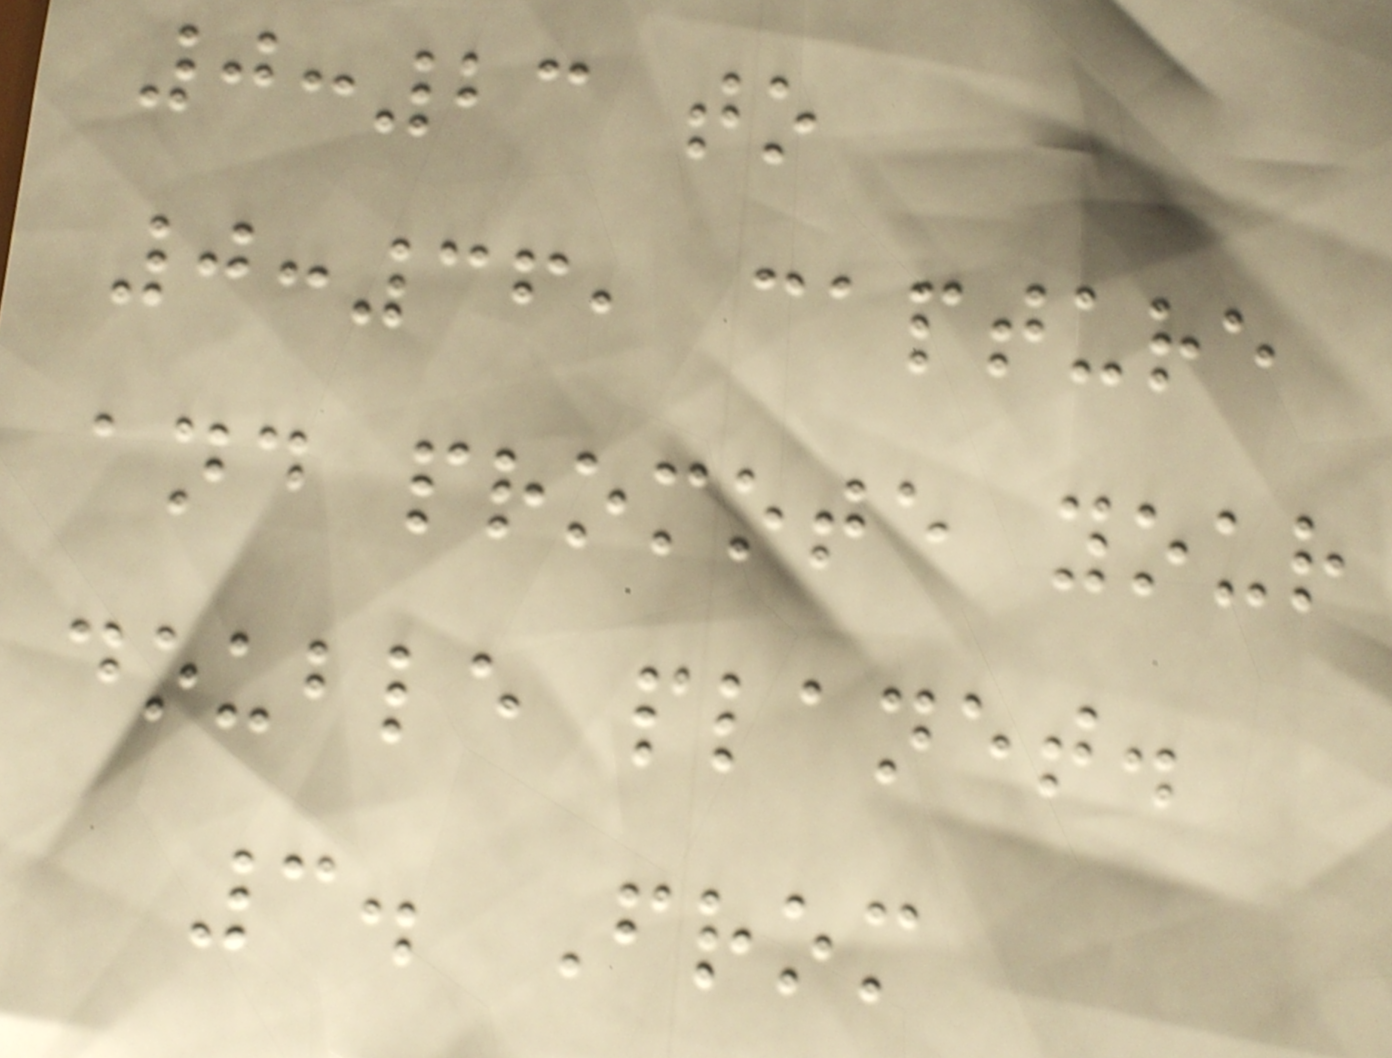0:23 to
0:36, capture
and promote your
double planet.
3. From
